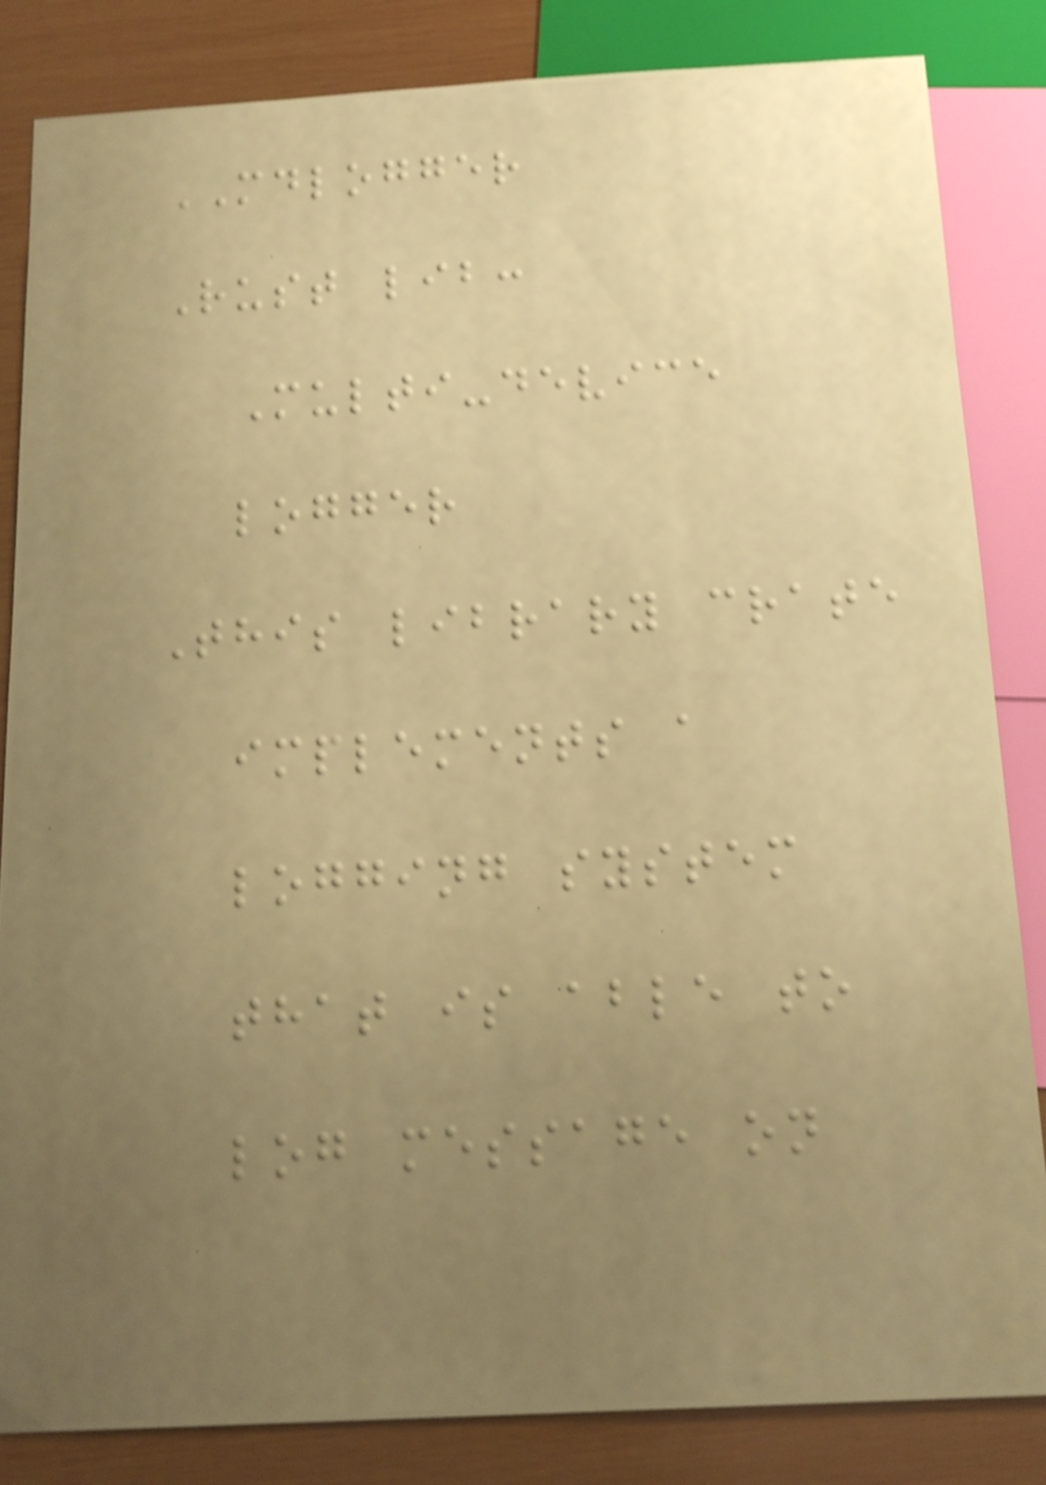MDLOGGER
Rust lib:
Multi-device
logger
This library crate
implements a
logging system
that is able to
log message on
